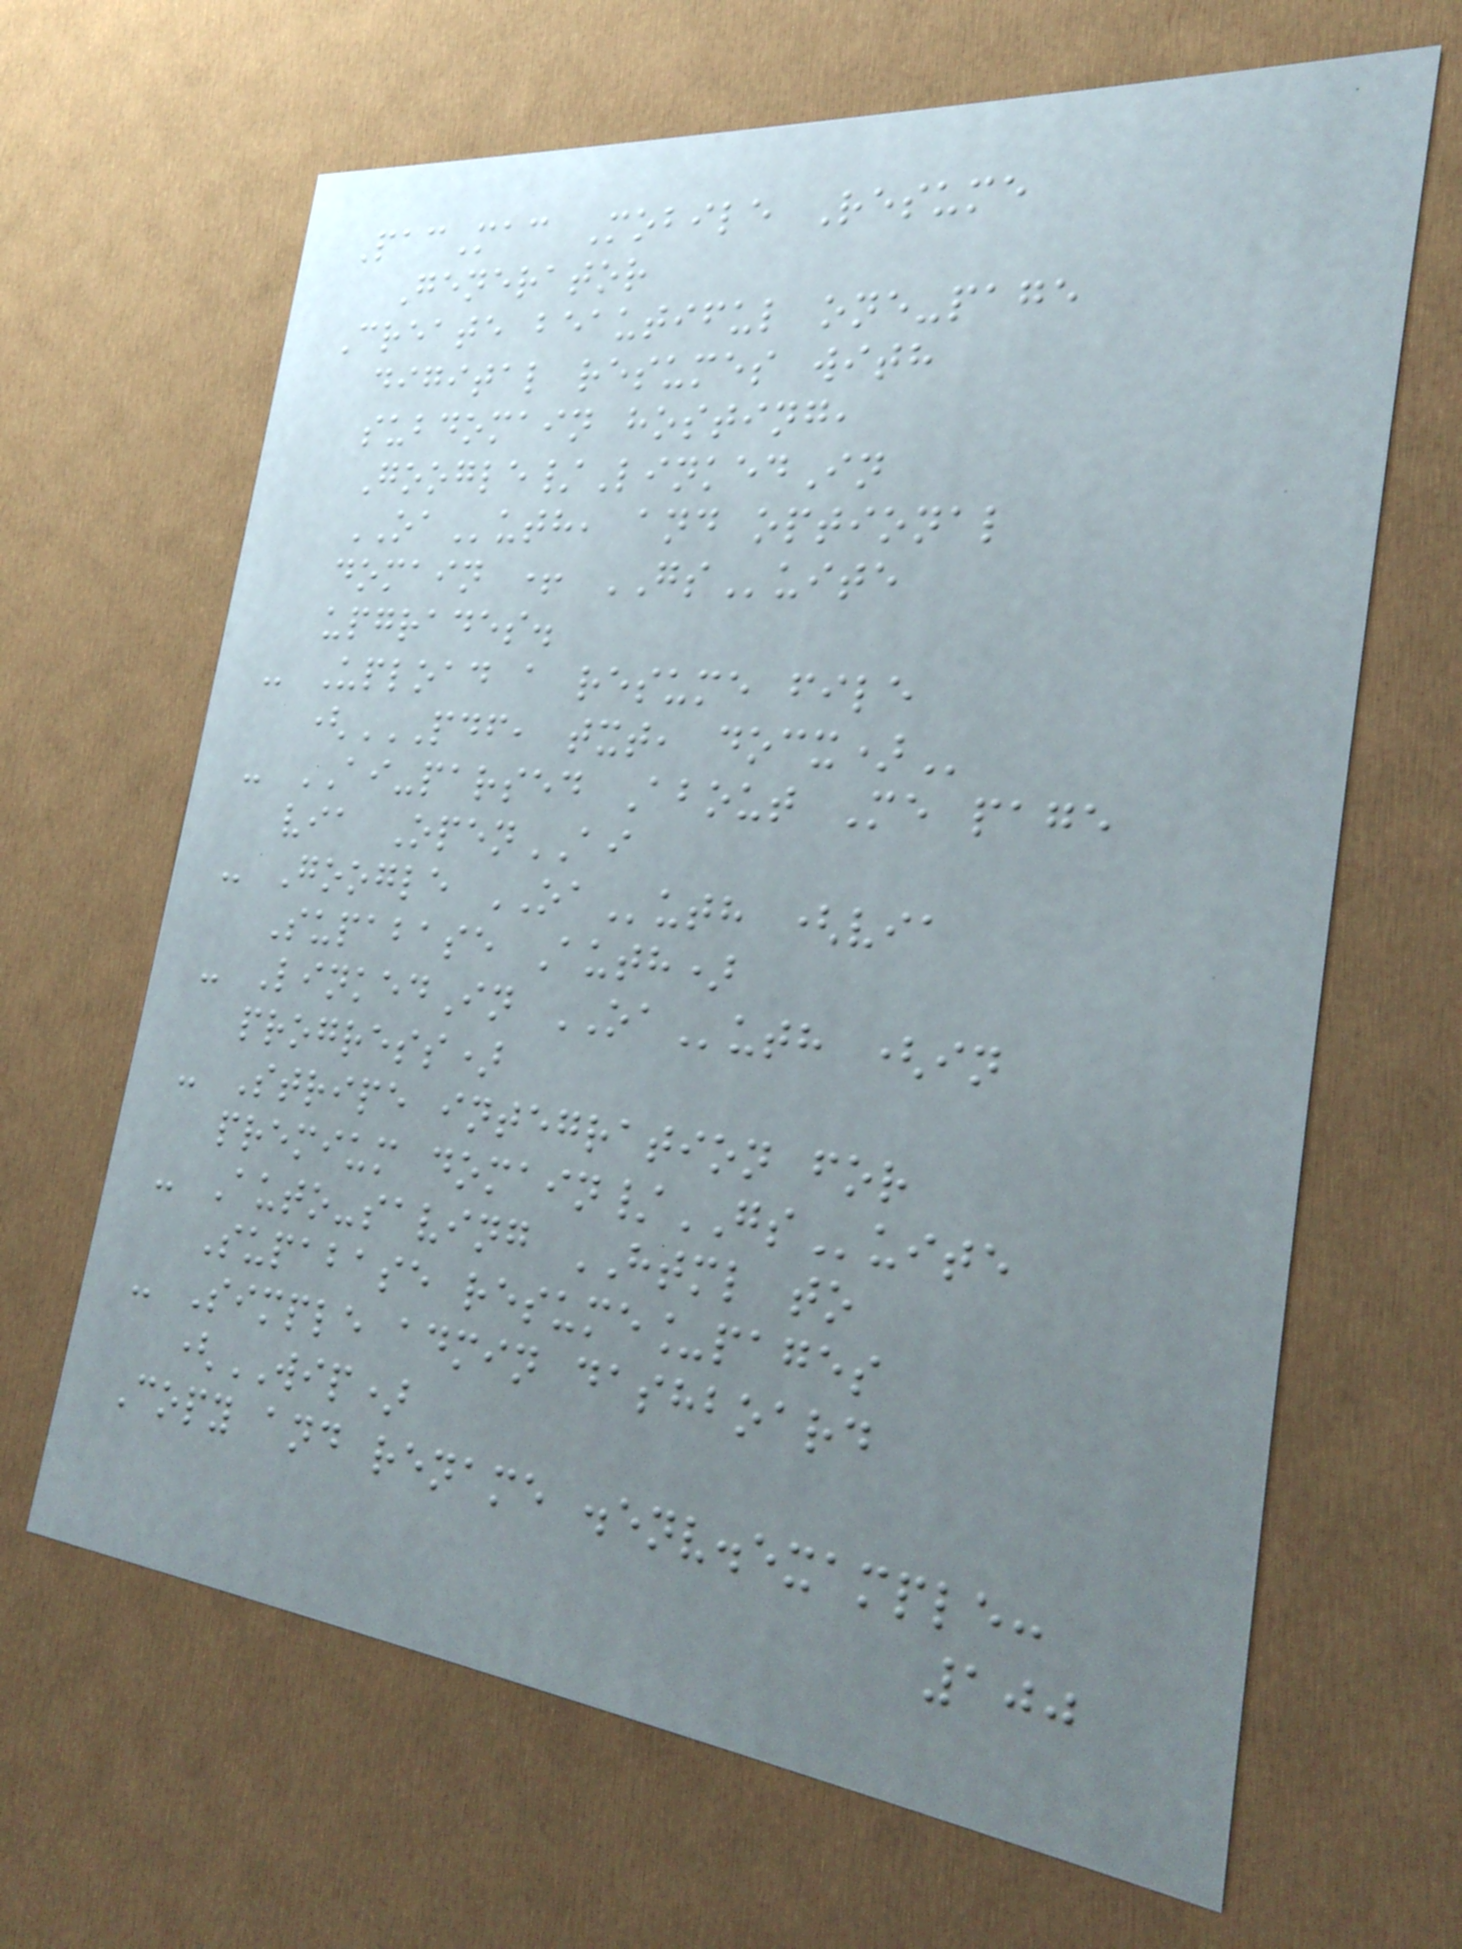PacMac Mobile Resume
Generator
Create beautiful one-page
digital resumes with
subdomain hosting,
Google/LinkedIn
OAuth, and optional
domain + GSuite
upgrades.
- Upload a resume file
(PDF, TXT, DOCX)
- AI-parsed About Me page
via OpenAI
- Google OAuth (via
Supabase Auth)
- LinkedIn OAuth (in
progress)
- Stripe integration for
premium domain/GSuite
- Auto-saving HTML to
Supabase resume_pages
- Simple admin dashboard
(WIP)
Copy and rename .env.example:
100
